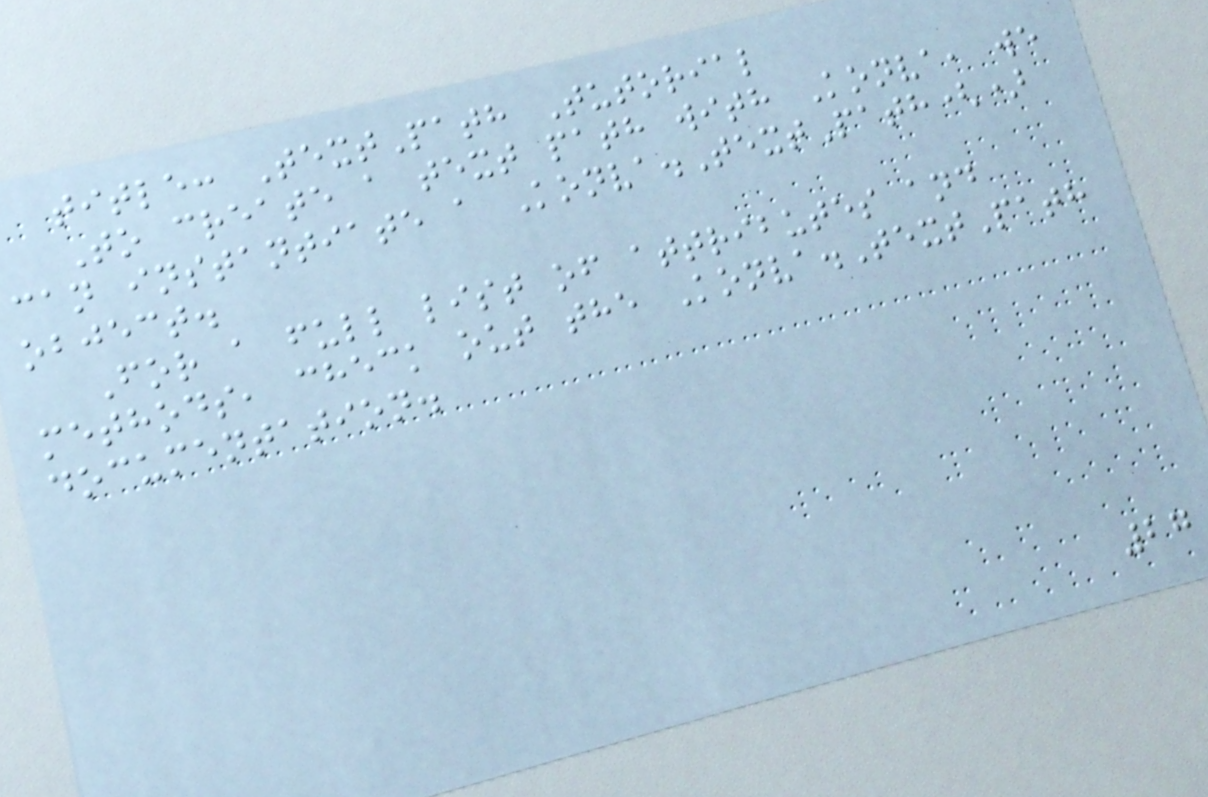title: TextPath Tutorial
To create a text path with Konva, we
can instantiate a Konva.TextPath()
object.
For a full list of attributes and
methods, check out the Konva.TextPath
documentation.
27
